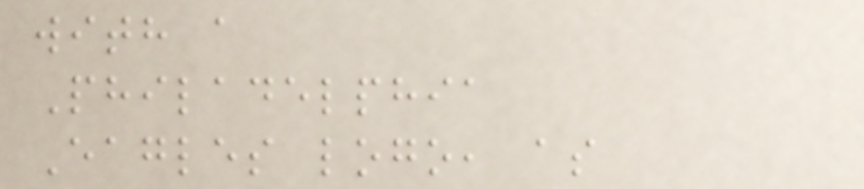with a
Philadelphia
Eagles logo, as
